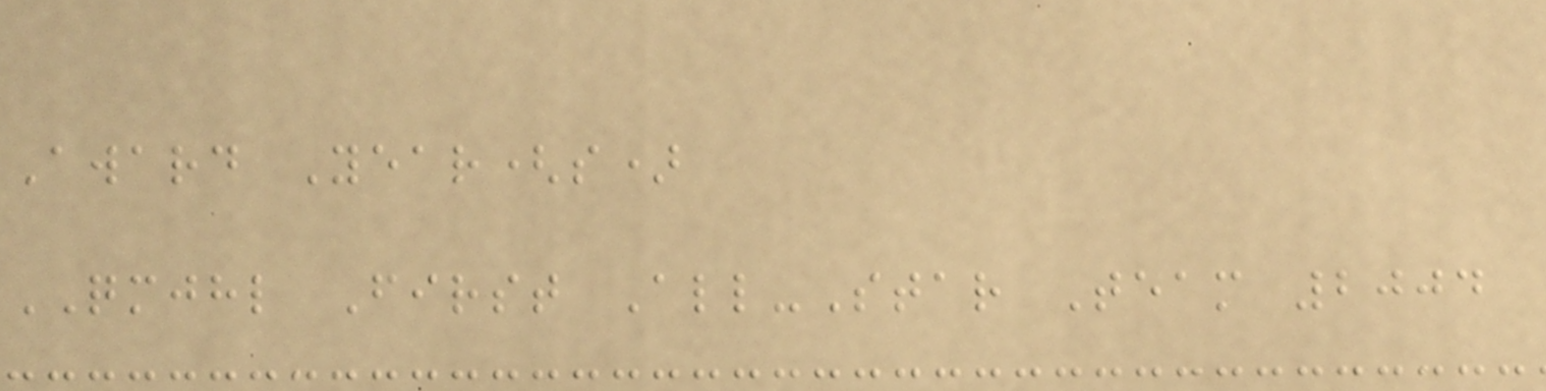Award Year(s)
QMJHL First All-Star Team 2004
